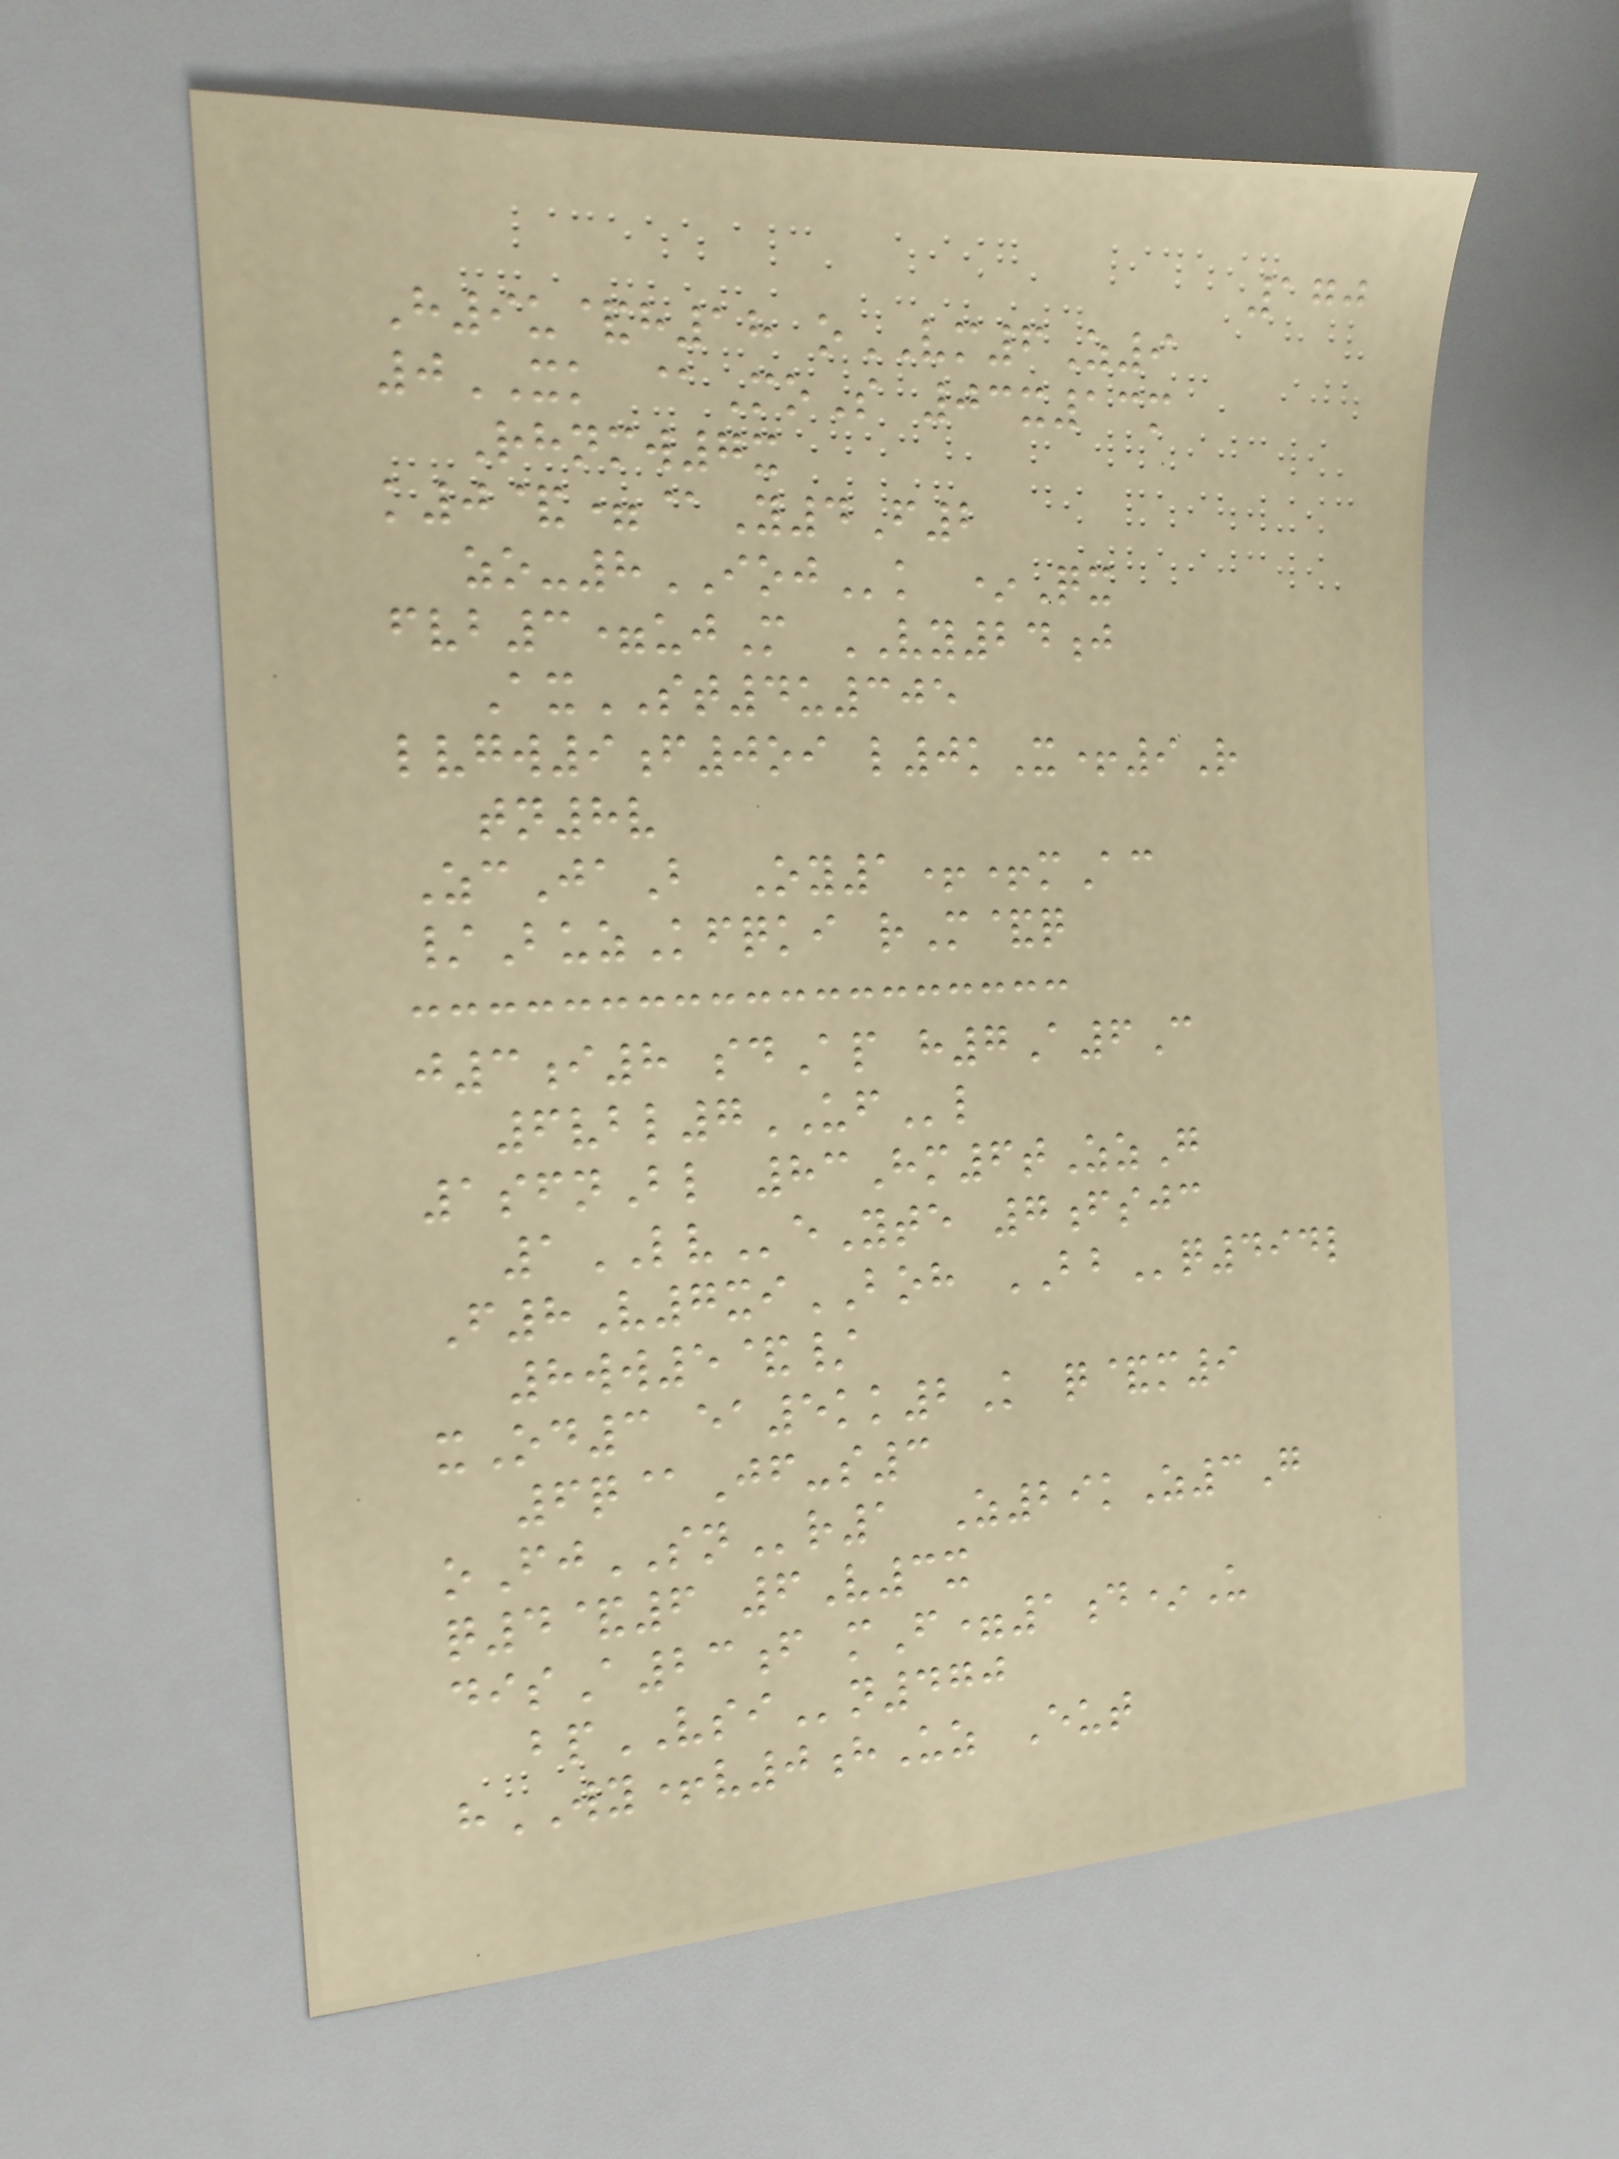170
H9u&h18 oVM6Z9
0XK @MoS 03x13m
Rhnmw7x
k0&=@Y4F2
zo-8IOJk *Qx
fvb3=ujM VY24j
AxST4u305
lvgw9f0oi l0kX+9R
tn8v
ZcJaB Oy1++mAc
/BuzKfqki rM&q
j3i8 sdAp h7A6C
6vbl7UFl
1sfnBl 83Hm6tZzG
1LVeYte 7fsjc
F8V7xiBOH BBq494l
8ww5&/
xOd3 ea5kk2K q&m9
6q@Jf-s3
oFjSNr1 Z29kZ3G
q4&6 6V3x
disA23f mF=1d*U
bpVSIn470
hWY+v0hUz Eut
